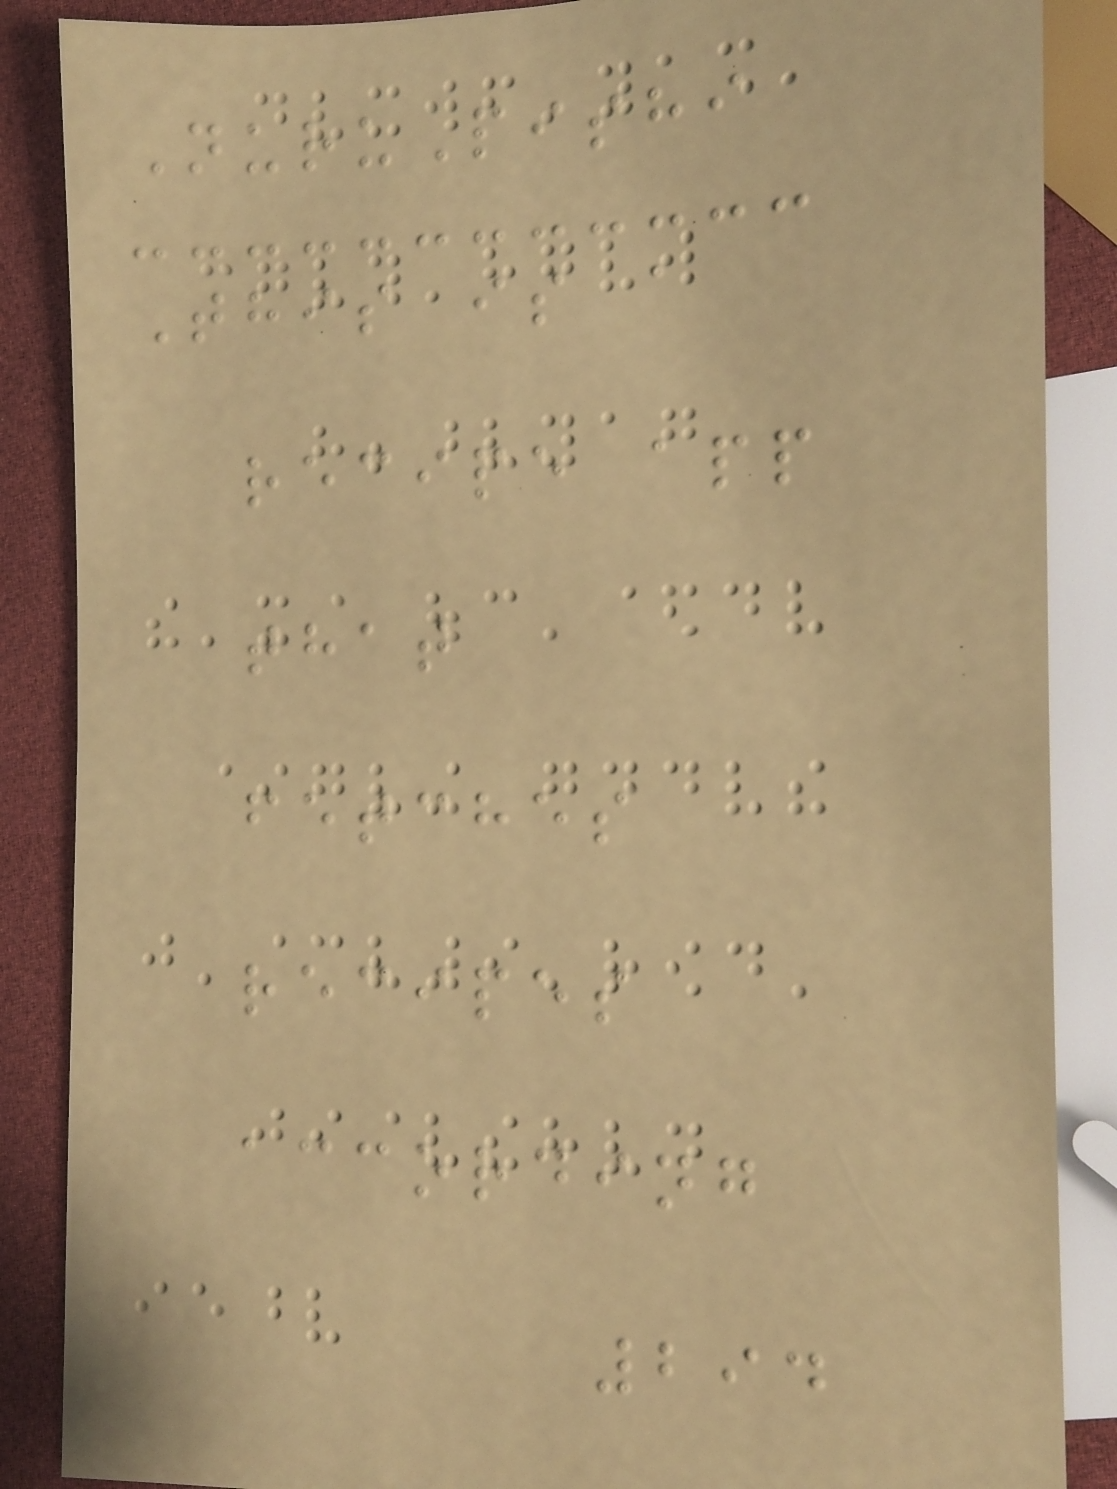NuruPishi
This is a
recipe app
that
fetches
recipes
according
294
